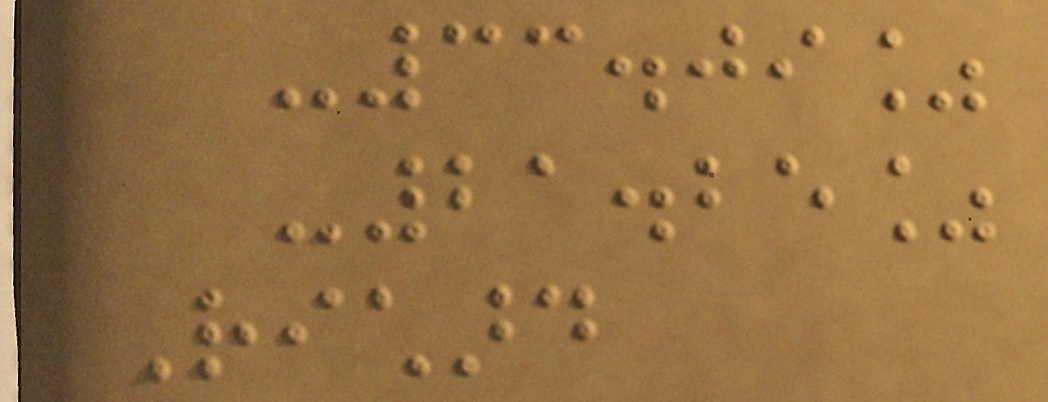-33.09%
-21.25%
Richard
